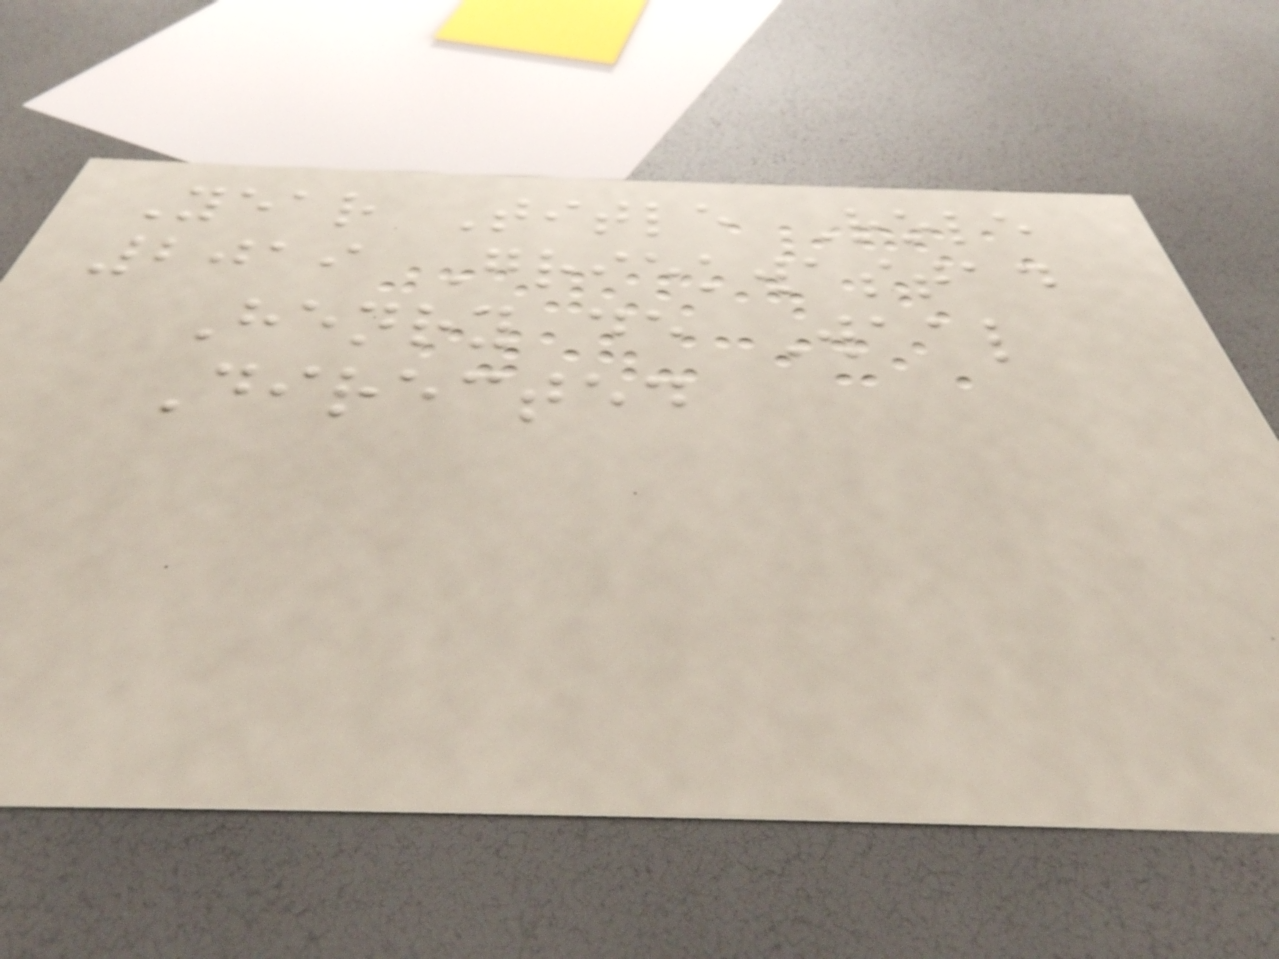Year Title Role
2019 Griekwastad
Henry de Waal
Directed
